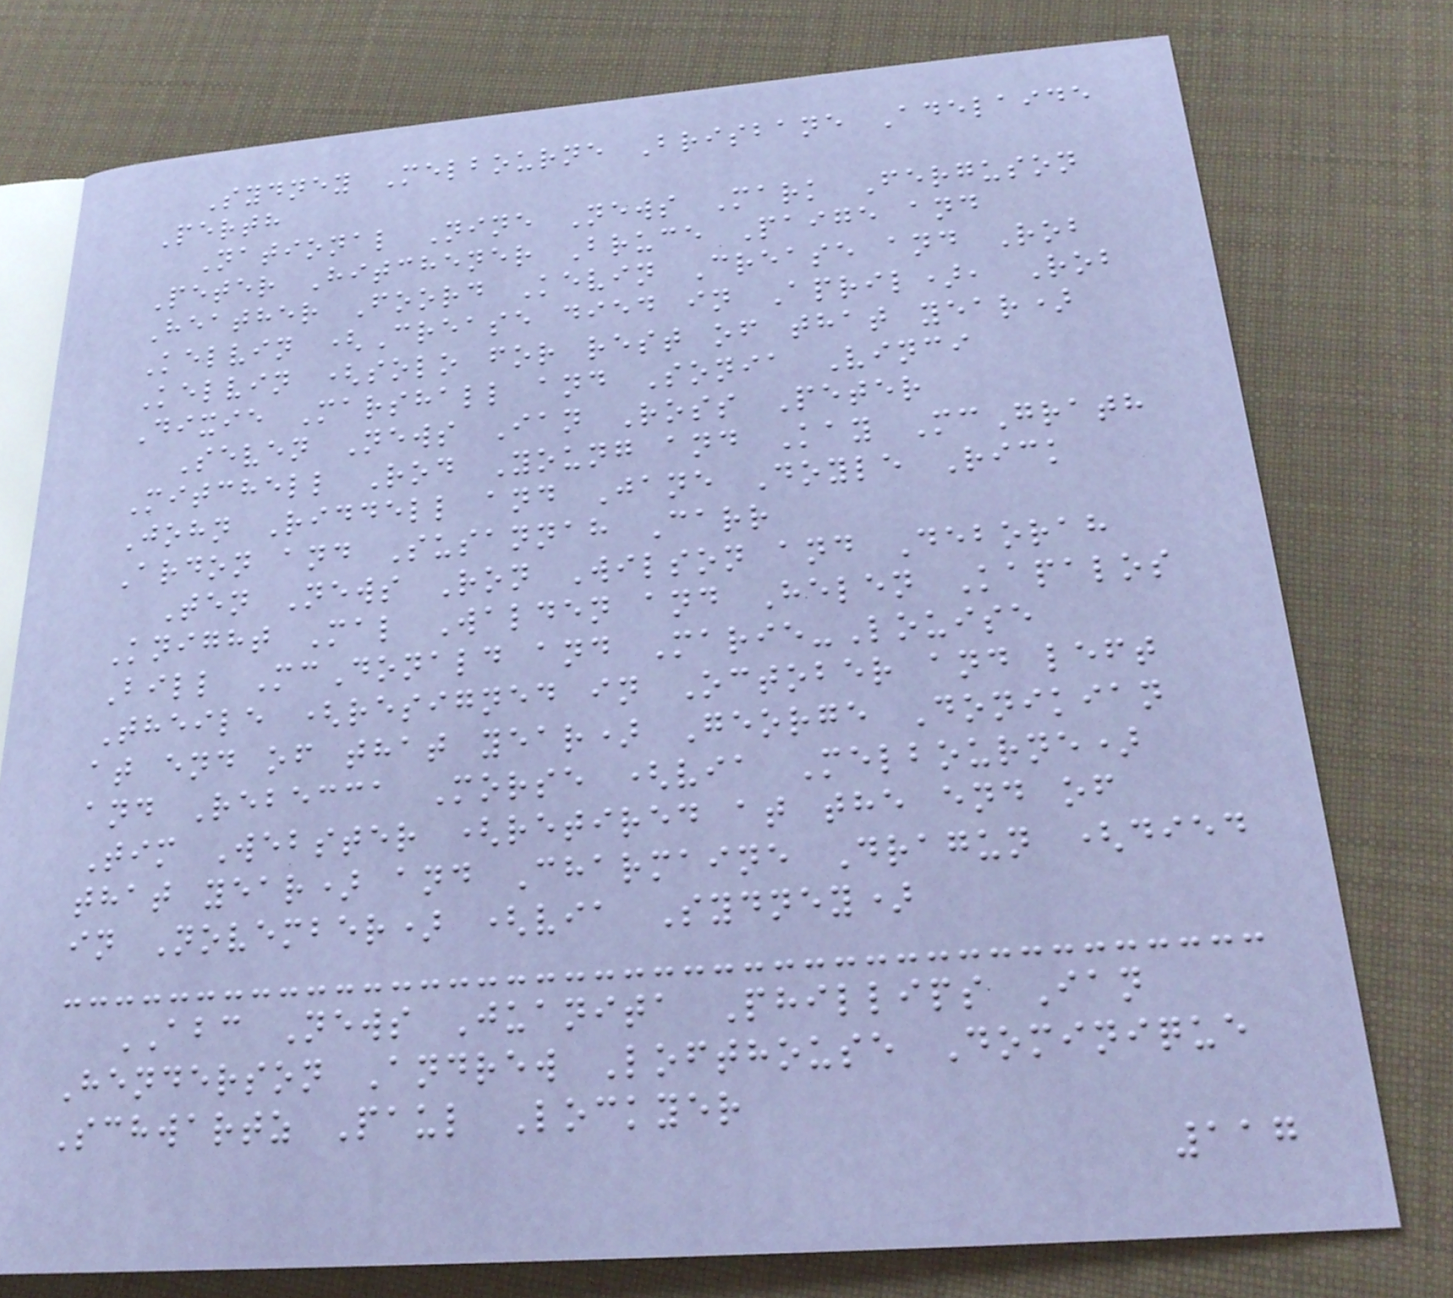Sydney Melbourne Brisbane Adelaide
Perth
National Nine News Mark Ferguson
Peter Hitchener Bruce Paige and
Heather Foord Kevin Crease and Rob
Kelvin (Crease died in April), Rob
Kelvin (solo for rest of that year)
Dixie Marshall and Sonia Vinci
Seven News Ian Ross Peter
Mitchell Rod Young and Kay McGrath
John Riddell and Jane Doyle Rick
Ardon and Susannah Carr
Ten News Ron Wilson and Deborah
Knight Mal Walden and Helen Kapalos
Bill McDonald and Marie-Louise
Theile (resigned in October and left
at end of that year) George Donikian
and Rebecca Morse (via Melbourne)
Tim Webster (retired at the end of
that year) and Charmaine Dragun (died
in November) (via Sydney)
ABC News Juanita Phillips Ian
Henderson Andrew Lofthouse Dominique
Schwartz Paul Lockyer
117
